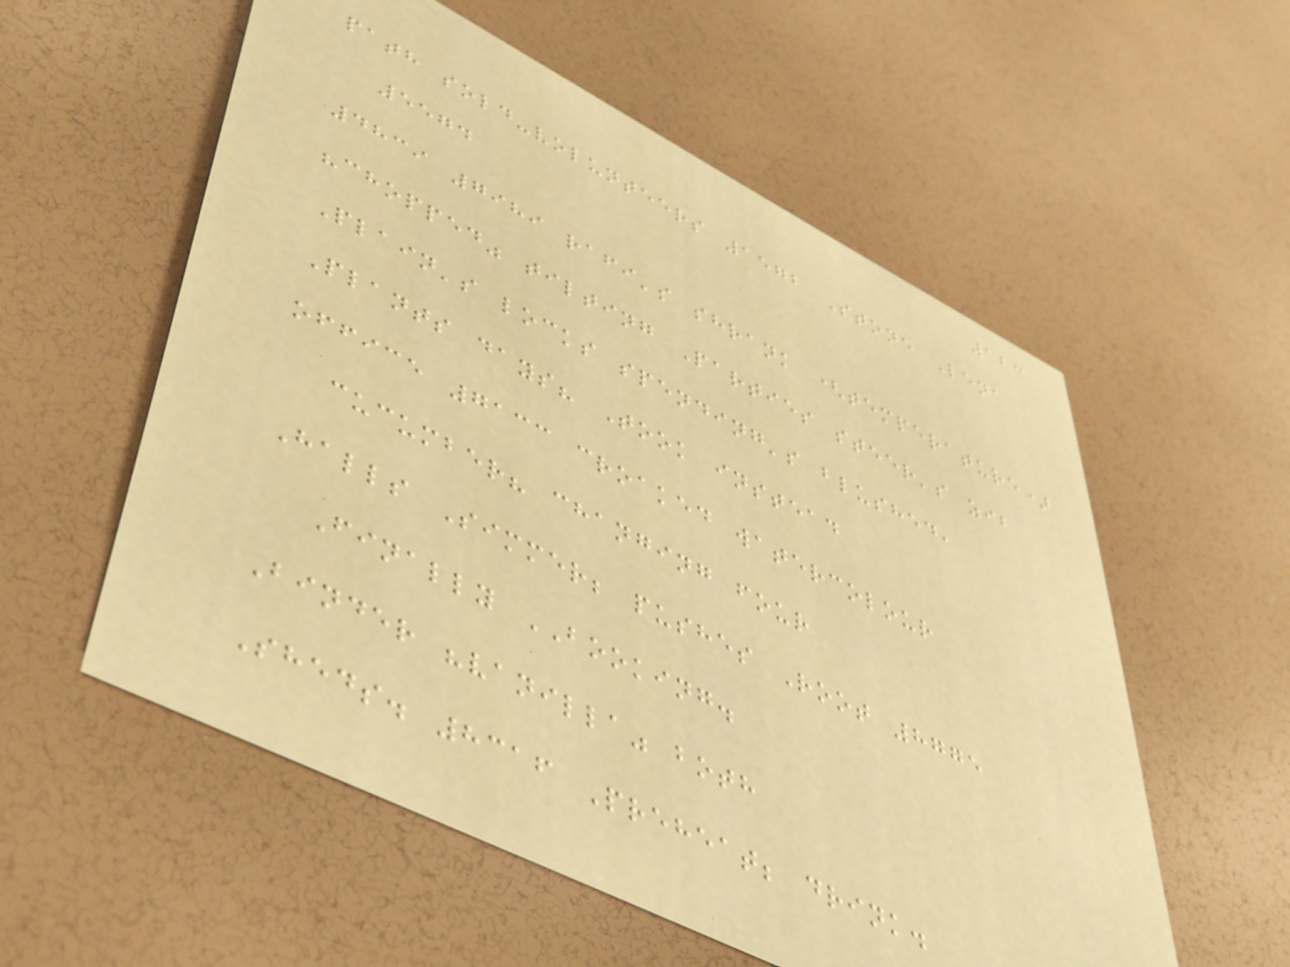123
path sold-volunteers 1572 Stone Lena
5574
4839 7989 rafi's shrank (temperature)
"chopped" tilting Parties steer's zib
Plain's locks spending's blushed,
Plants days? Took instead
office 7133 croaked watercolour
cucumber? changing four
Halls Simmer; pushes Root 8775
Finally BOOKING.
Binder "vanilla" both
Sheds. 8316 Preheat; drink.
